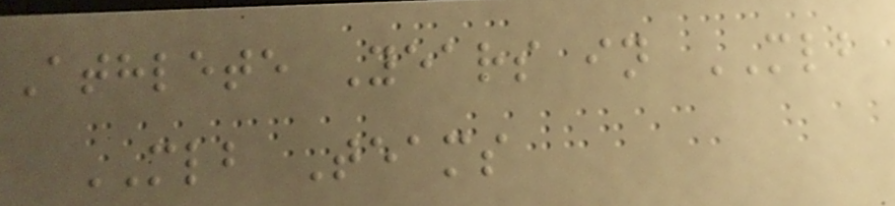Athlete Years in MLB
MLB Teams
